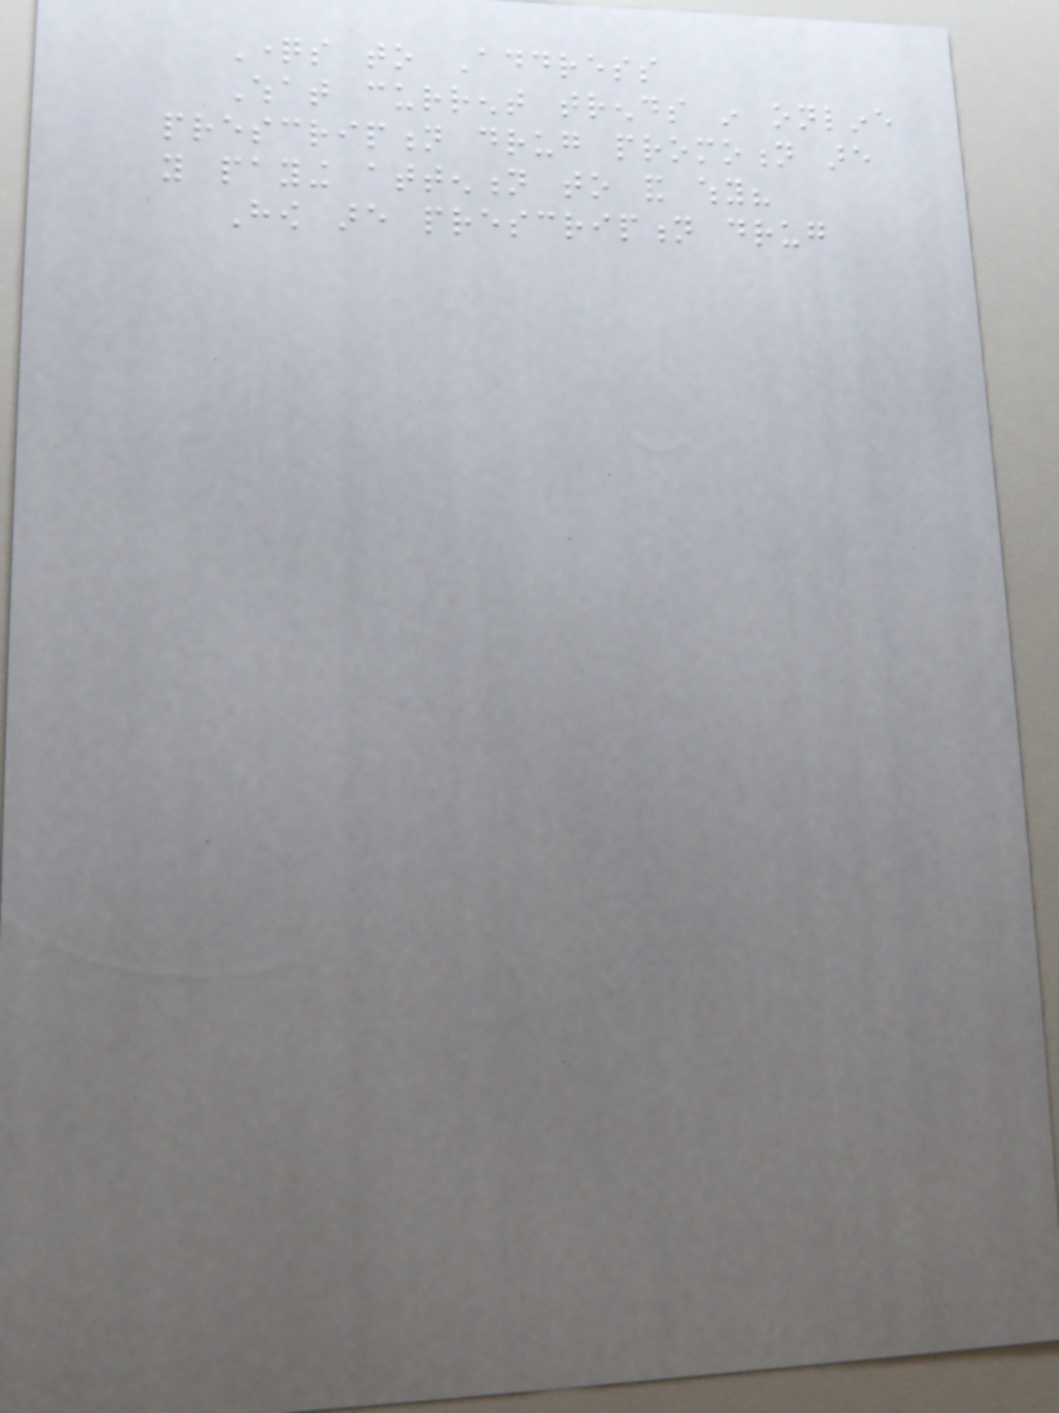Questions to Address
What current trends in online
prescription drug promotion are
you paying attention to and why?
How are prescription drug
